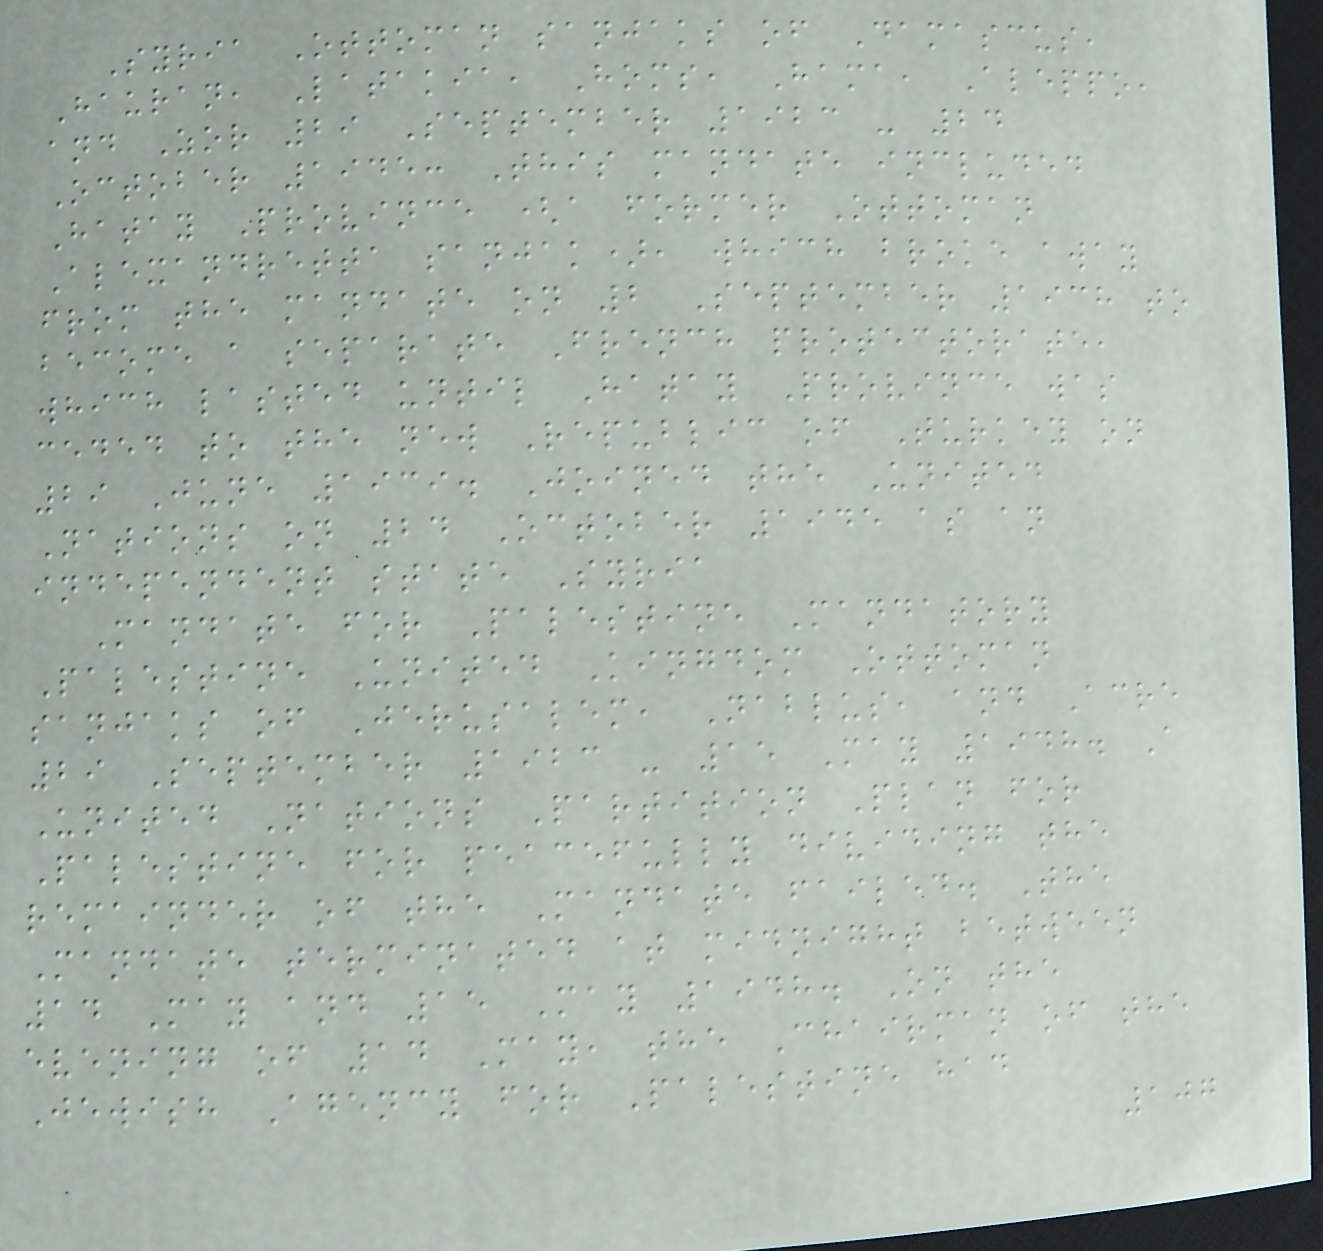Syria Ottoman sanjaks of Damascus,
Hauran, Latakia, Homs, Hama, Aleppo,
and Zor 29 September 1923 - 24
October 1945: This mandate included
Hatay Province (a former Ottoman
Alexandretta sanjak), which broke away
from the mandate on 2 September 1938 to
become a separate French protectorate,
which lasted until Hatay Province was
ceded to the new Republic of Turkey on
29 June 1939. Joined the United
Nations on 24 October 1945 as an
independent state Syria
Mandate for Palestine Mandatory
Palestine United Kingdom Ottoman
sanjaks of Jerusalem, Nablus, and Acre
29 September 1923 - 15 May 1948. A
United Nations Partition Plan for
Palestine for peacefully dividing the
remainder of the Mandate failed. The
Mandate terminated at midnight between
14 May and 15 May 1948. On the
evening of 14 May, the Chairman of the
Jewish Agency for Palestine had
107
